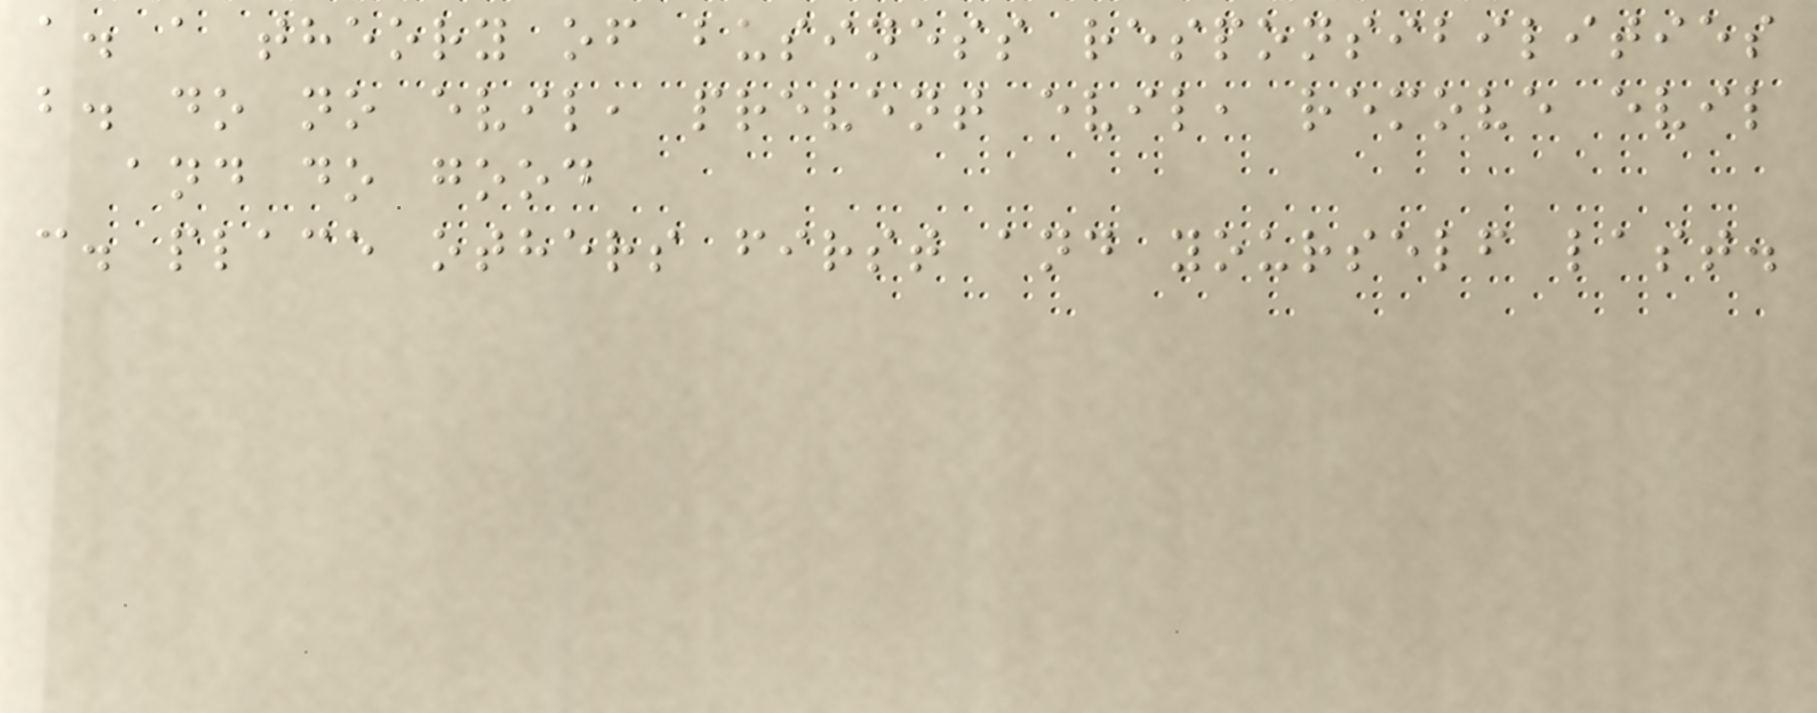a. a theory of business responsibilities
b. do no evil, prevent evil, remove evil
and do good
c. place others first and yourself last.
